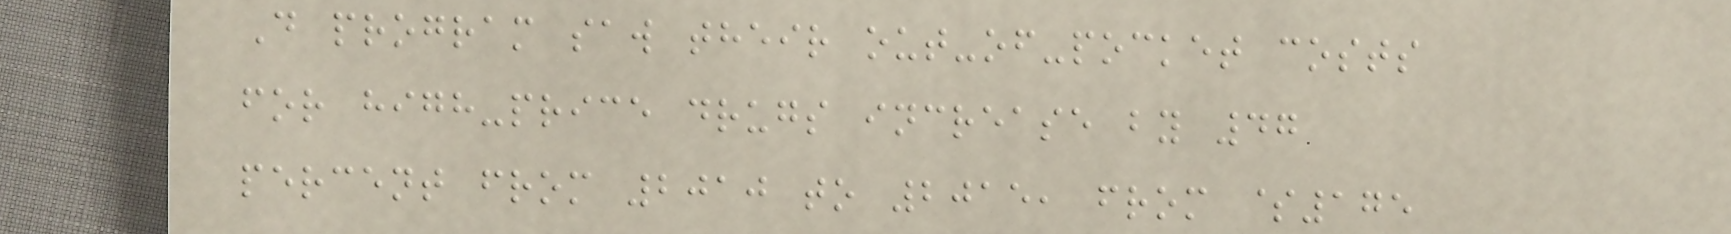D program saw their out-of-pocket costs
for high-price drugs increase by 47
percent from 2010 to 2015, from $175
